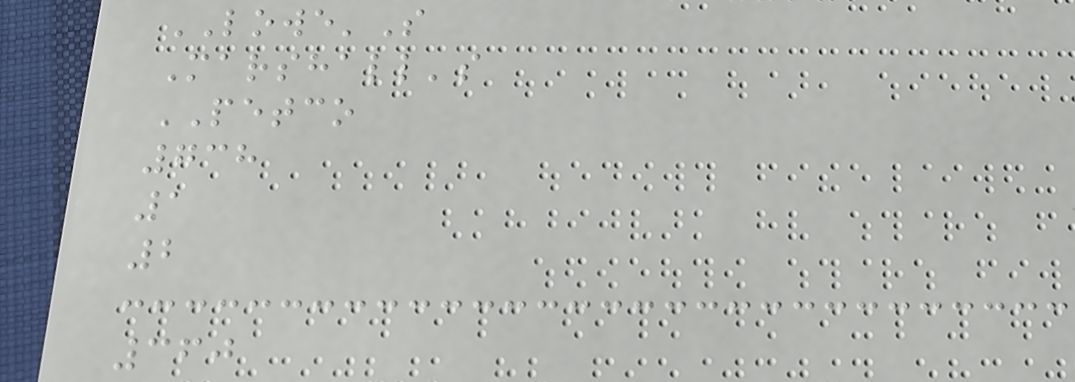LOWE'S
Marshall's
PETCO
738
1
2
360
